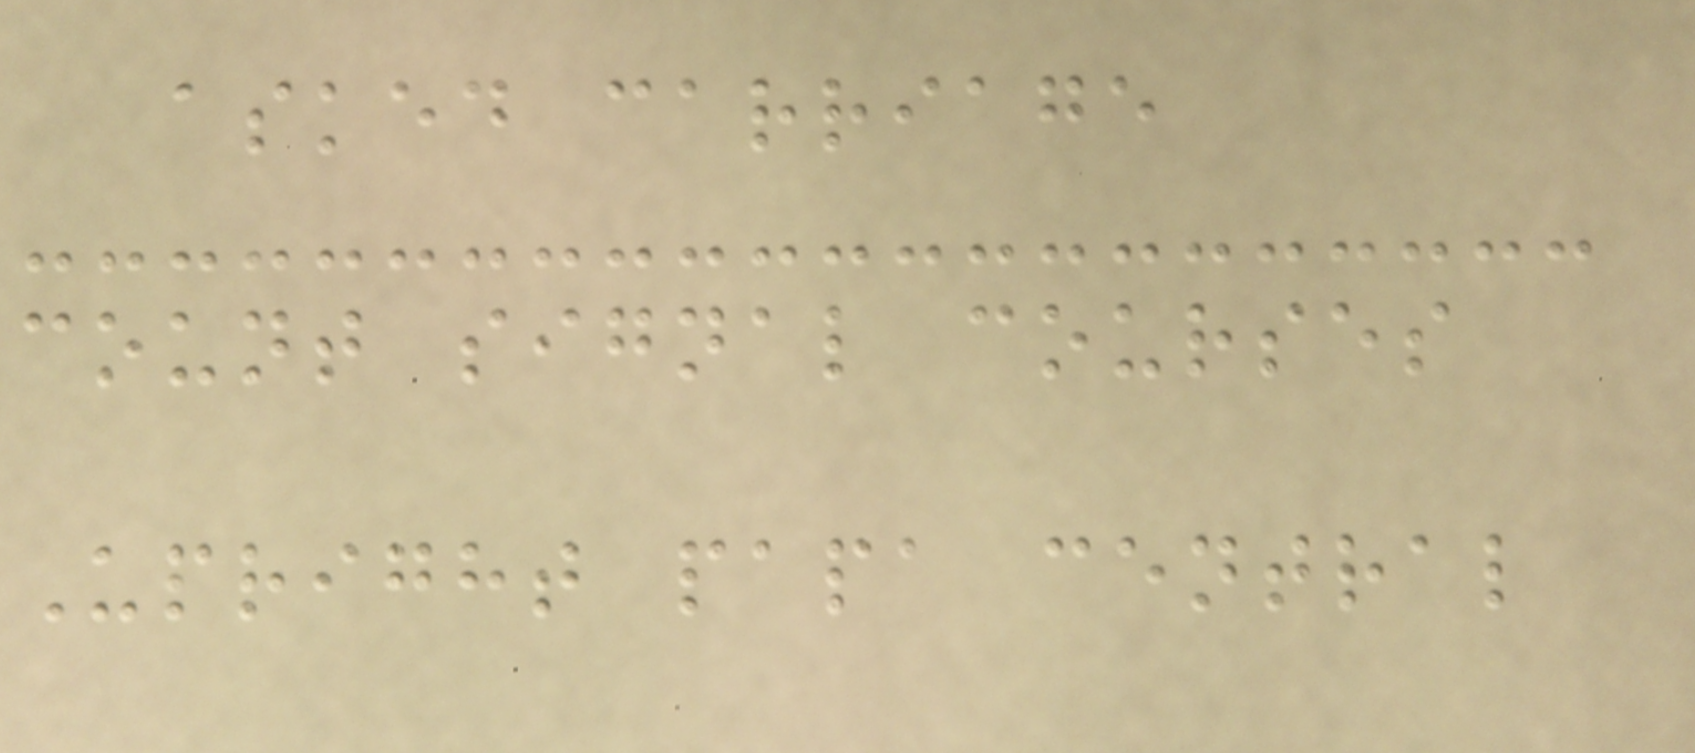asked carriage
count signal courses
Upright papa central
